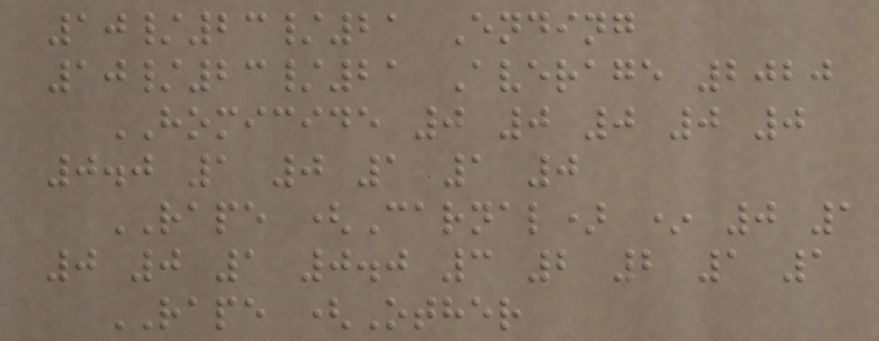10/23/21 Ending
10/23/21 Average 2020
HOMICIDE 0 0 0 0 0
0.0 1 0 1 1 0
RAPE (Carnal) * 0 1
0 0 1 0.0 3 2 2 1 1
RAPE (Other
